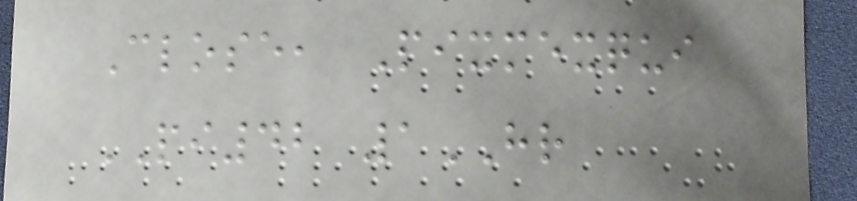Close, Pixmexqui
PI42 1HR
